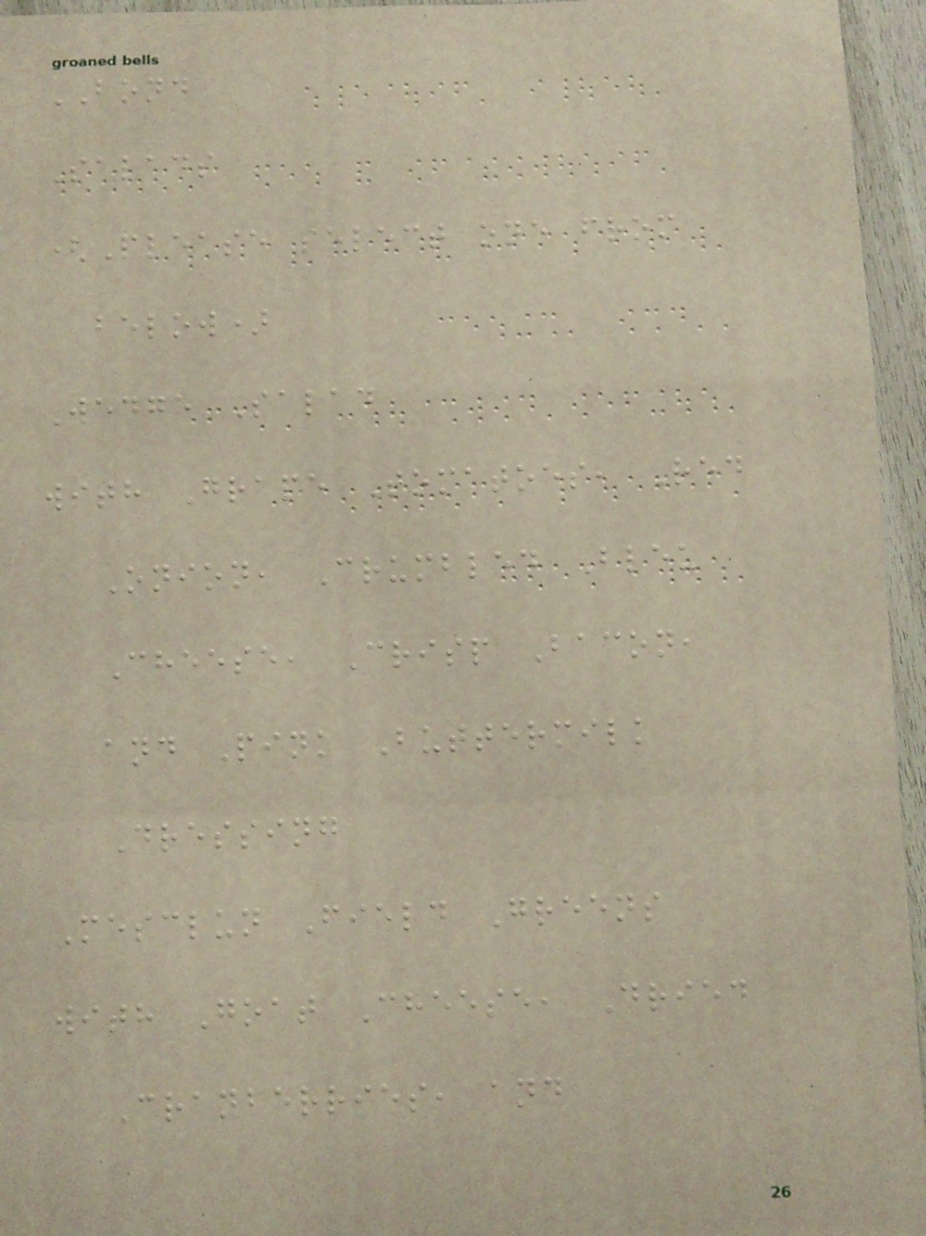BOND
Salads
(Please select one from
below)
Wedge Salad
with Grape Tomatoes, Red
Onion, Crumbled Bleu
Cheese, Crisp Bacon,
and Pink Buttermilk
Dressing
Mesclun Field Greens
with Goat Cheese, Dried
Cranberries, and
